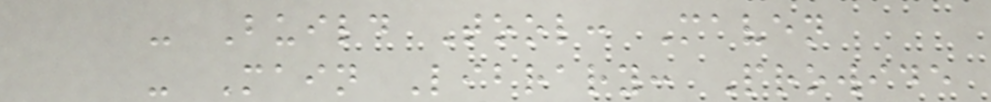- Build Tool: Maven
- Main Library: Prowide
